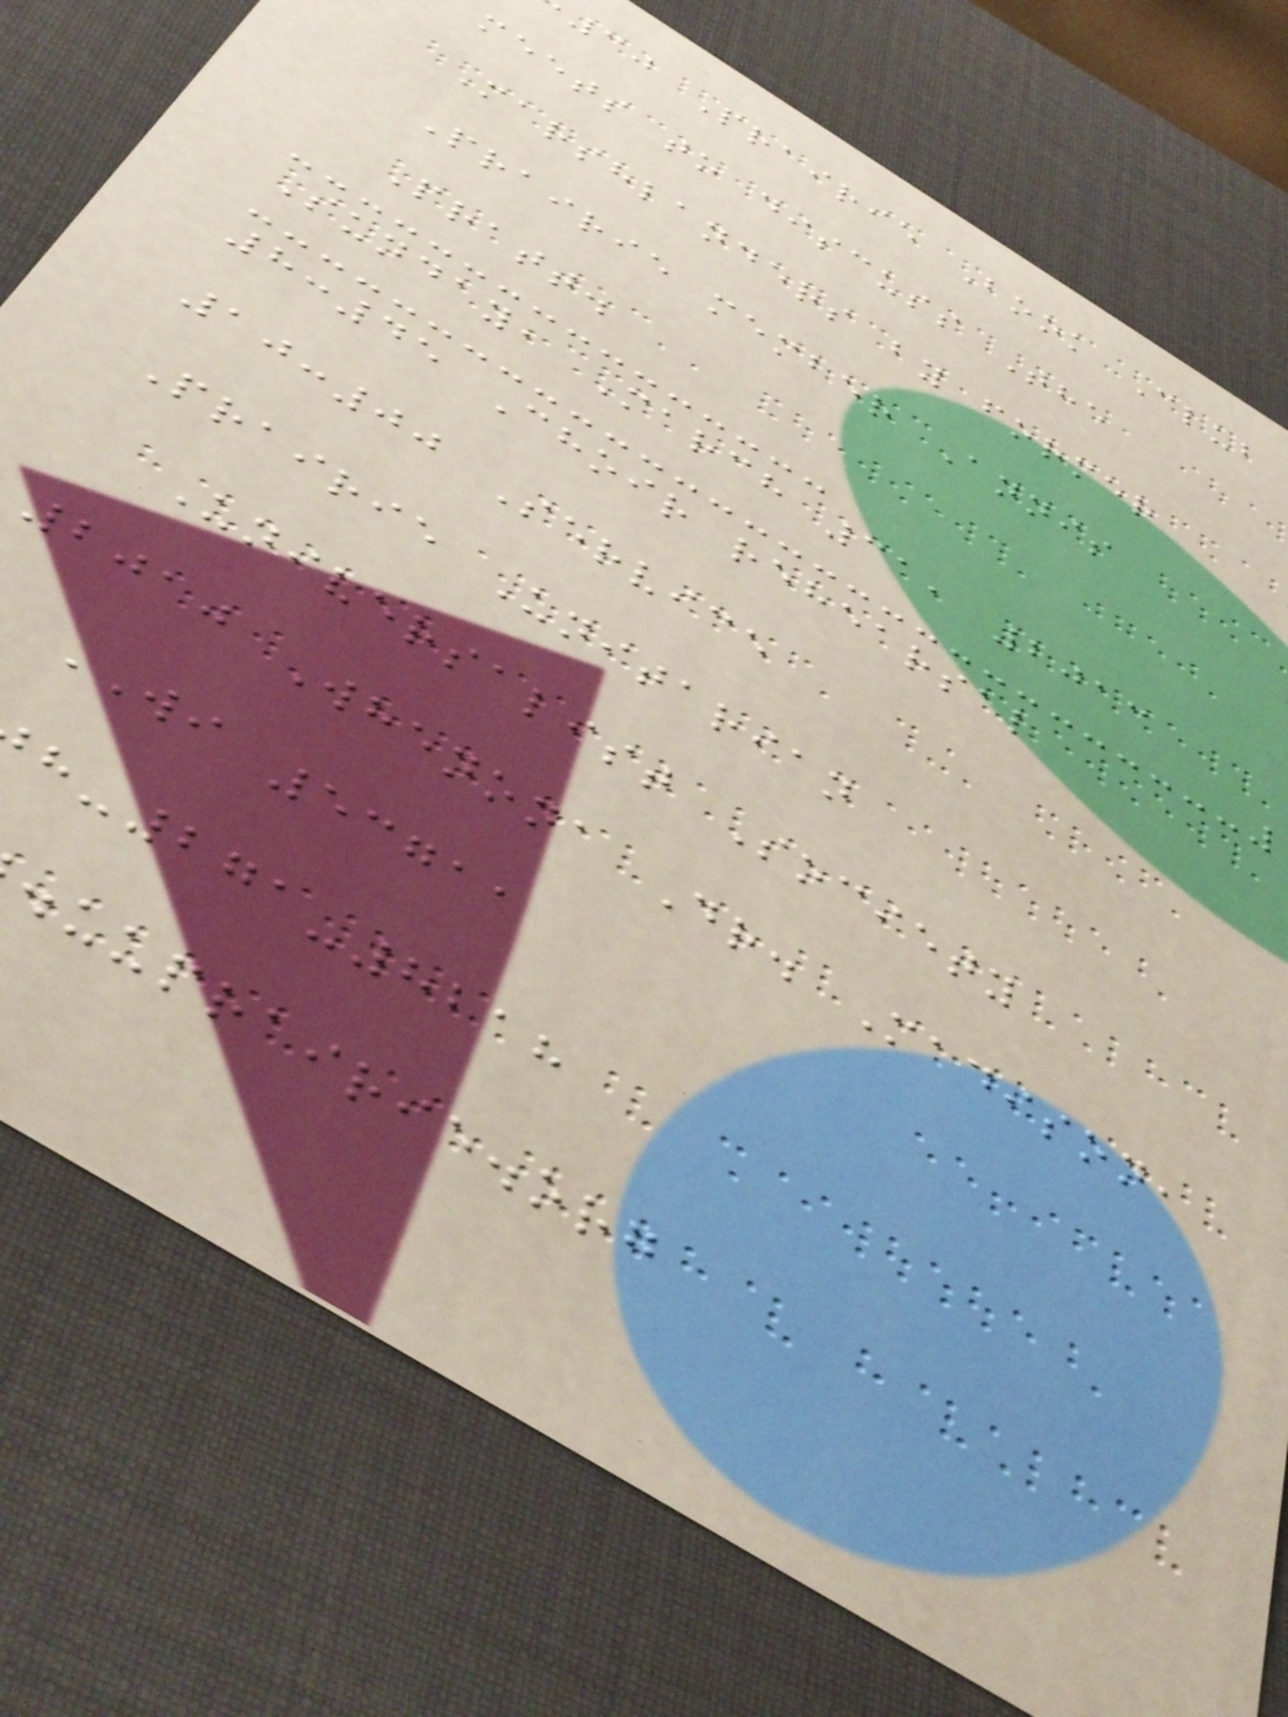30 Prairie Book Club
meets to discuss The
Marshlanders by former
Prairie member Annis
Pratt.
Sunday, March 31, 2013
8:45 Choir rehearsal
10:00 Service
Prairie Unitarian
Universalist Society
2010 Whenona Dr. Madison,
WI 53711
-271-8218
.uuprairie.org
